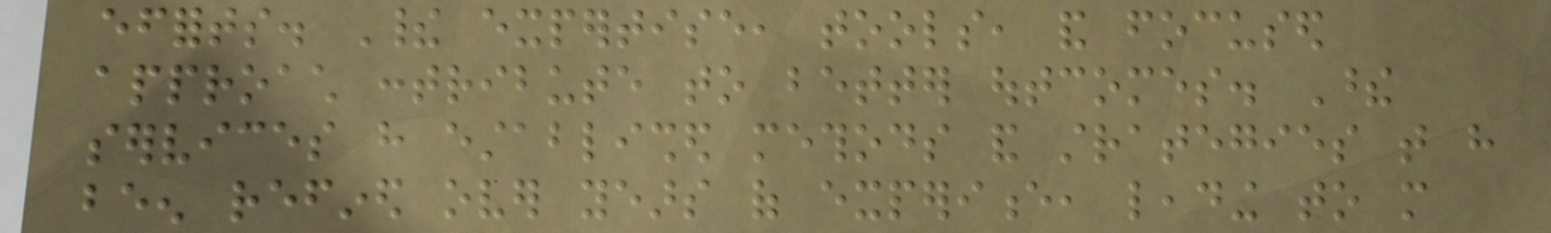efforts. Their expertise, tools, and focused
approach contribute to better outcomes. These
services have established methods and strategies that have
been refined over years of experience, leading to more
